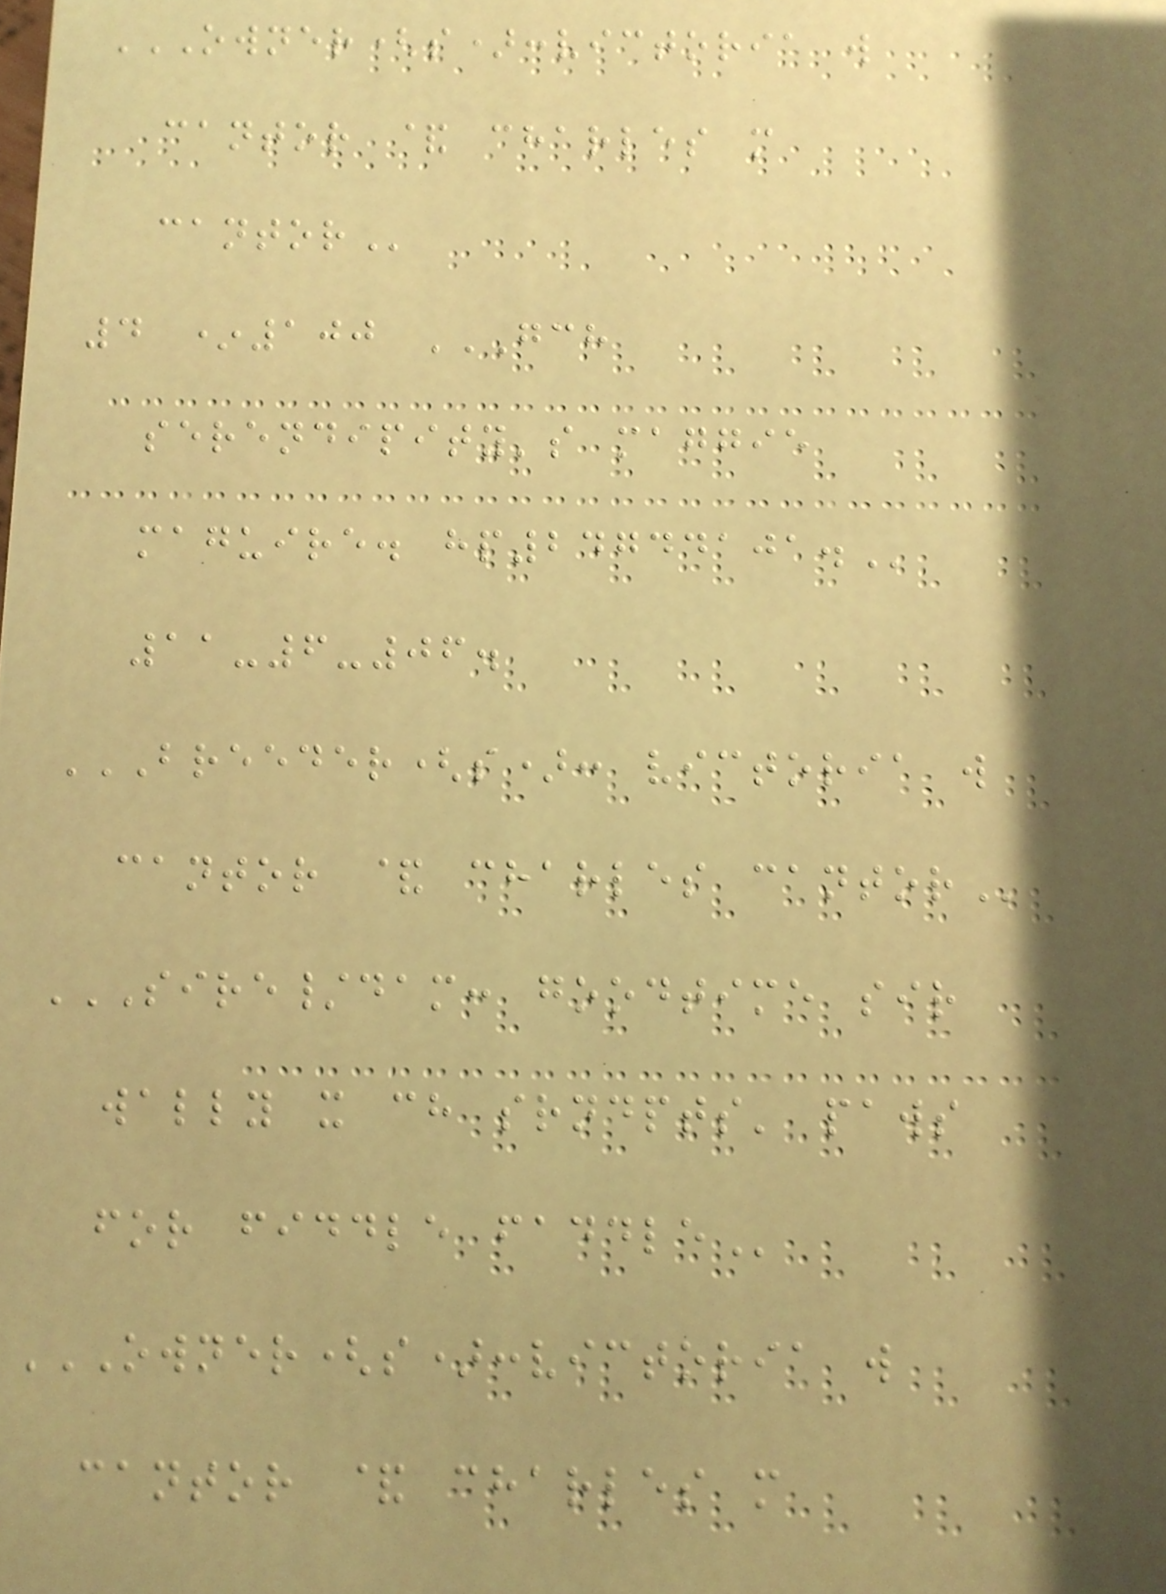OWNER(S):VICTORIA W
CANTOR & CHARLES M
CANTOR
4 *100 GCH
SERENDIPITY'S MAGGIE
MAGUIRE. HP24744101.
11-6-06.
BREEDER(S): VICTORIA W
CANTOR & CHARLES CANTOR
SIRE/DAM: GOODTIME SIR
WALLY X CH SRNDPTS' PAWS
FOR FIDDLE FADDLE
OWNER(S):VICTORIA W
CANTOR & CHARLES M
